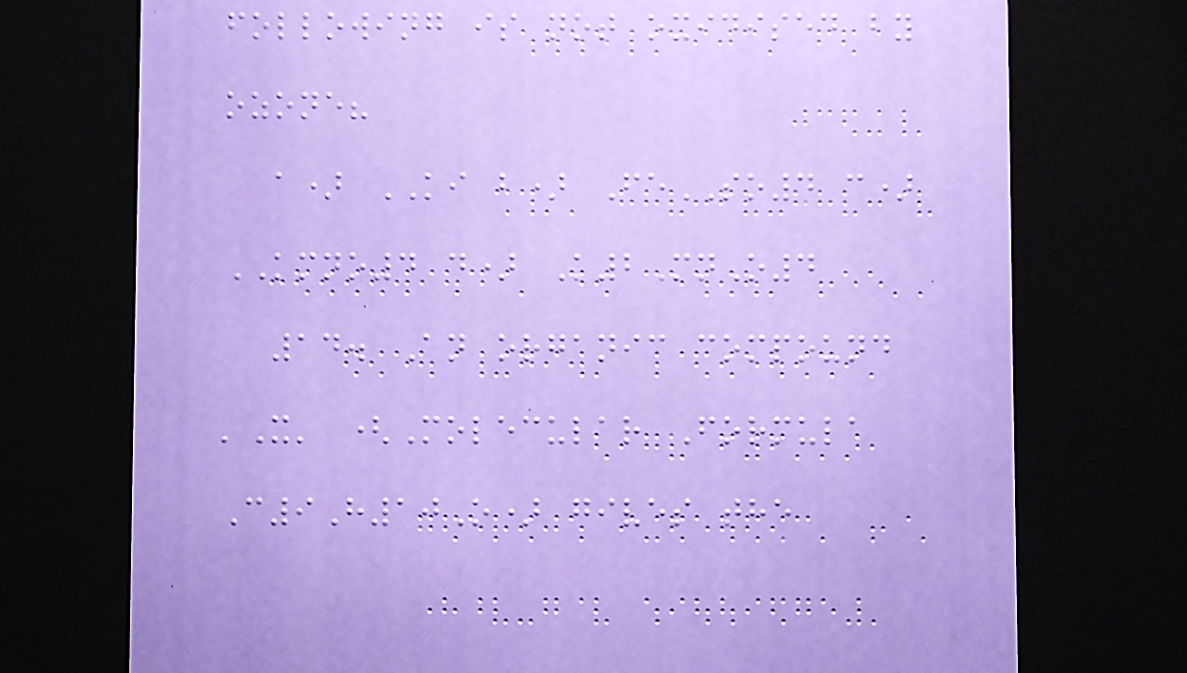following is not oxidised by
ozone?
a) KI b) FeSO4 c)
KMNO4 d) K2MnO4
14. An organic compound
'X' (Molecular Formula
C9H10O) gives the
